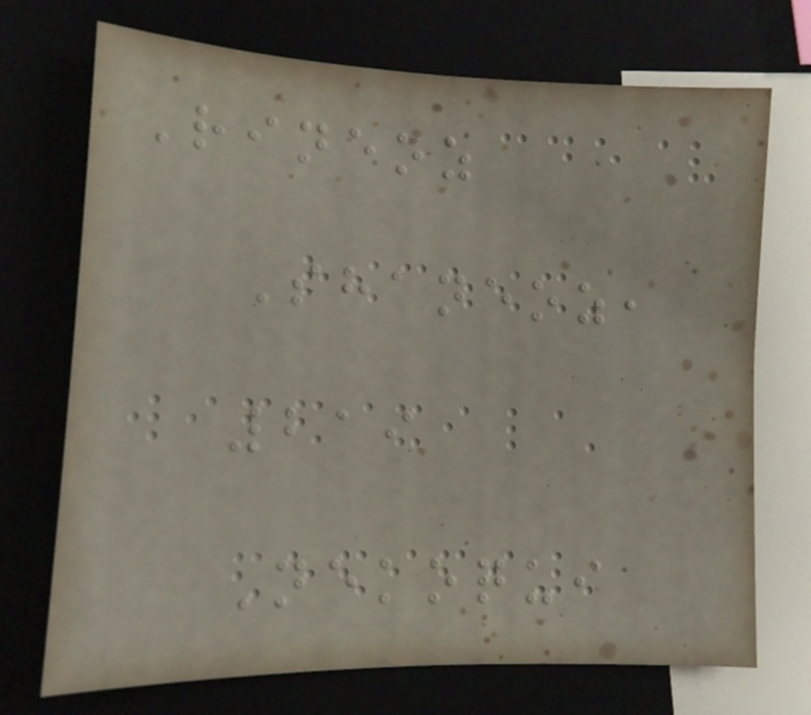Rineoz
Shaneoz,
219
Nekoqui
